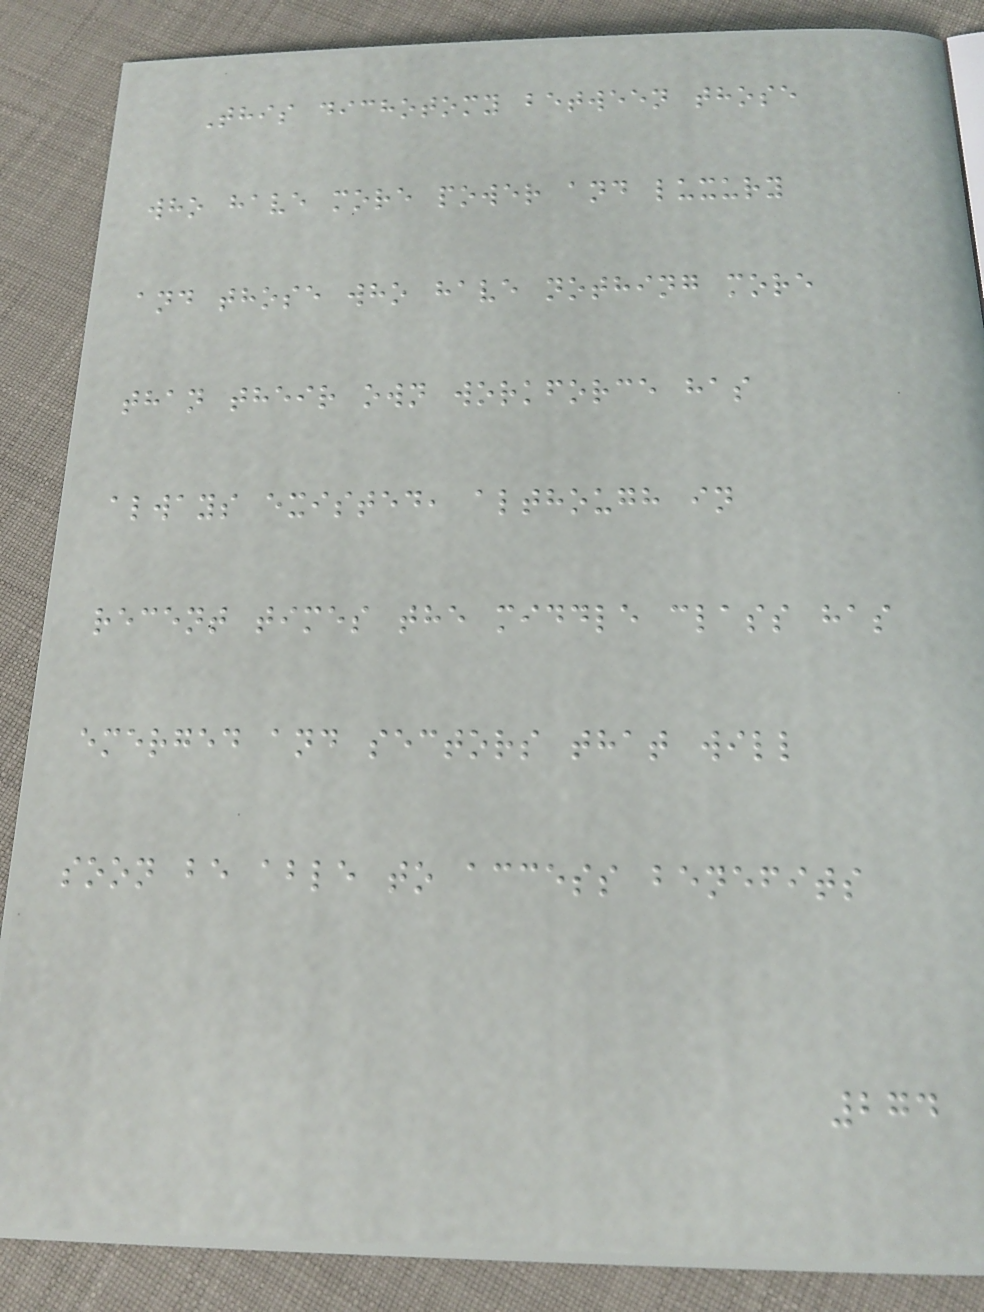This dichotomy between those
who have more power and luxury
and those who have nothing more
than their own workforce has
always existed, although in
recent times the middle class has
emerged and sectors that will
soon be able to access benefits
274
